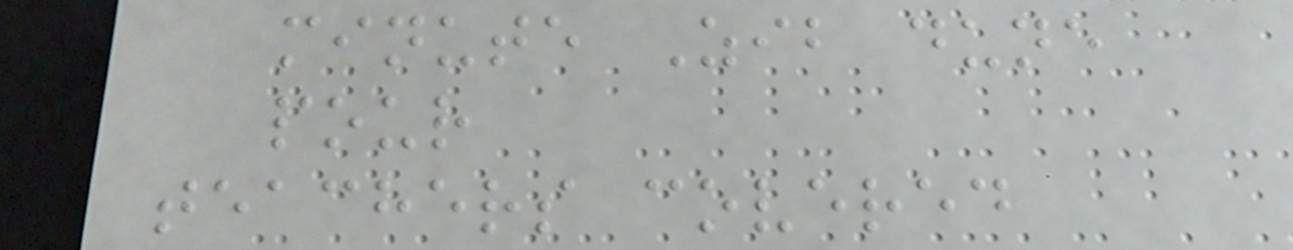minute Zib dune
pour
teachers covered
